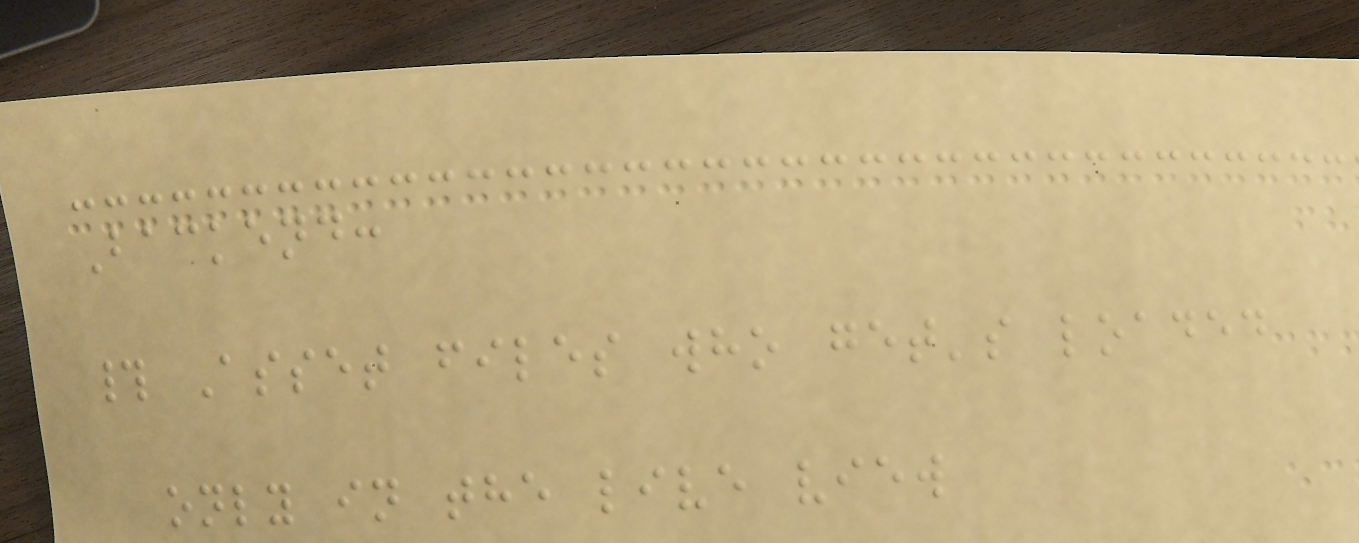Backend:
# Asset files who get's loaded
only in the live view
